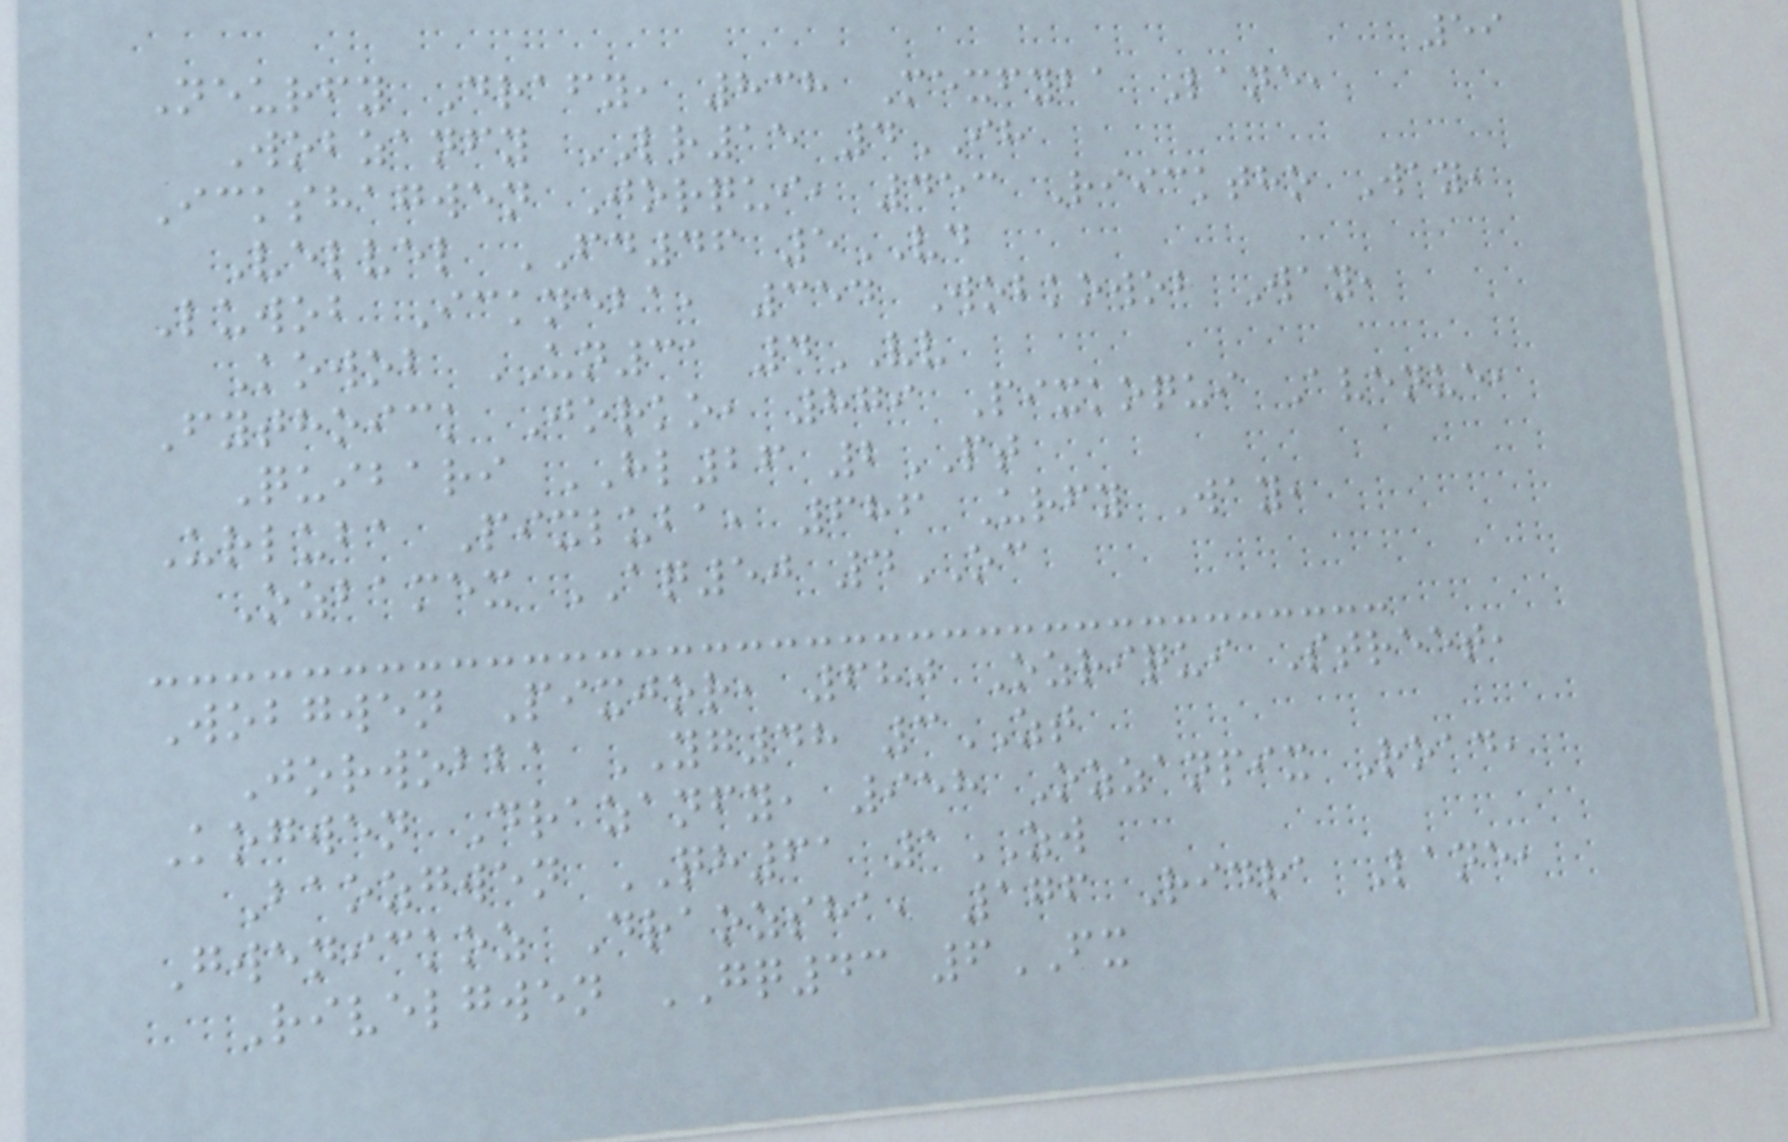59
Neurfy Drafy, 838 Mexfyba Lane,
Wobzanfy LR15 4IH
Ickshagwen Jorqui, 453 Riicktho Way,
Velvel FD46 5VD
Luwob Ickneba, 354 Wobkowob Way,
Kowob UN31 4VV
Fythoick Jorko, 879 Pixkoqui Avenue,
Quibari HL26 2PT
Urluba Pixluba, 686 Urfy Way,
Ozbamex AQ50 4OC
Wobgwen Pixjor, 680 Ozriqui Street,
Jorwobba YG48 3ZT
Kogwen Drazanfy, 958 Ozzanpix Road,
Baozgwen QH61 1ZW
Gwenickoz Draozsha, 176 Ridra Lane,
Rivelgwen GQ43 6FX
